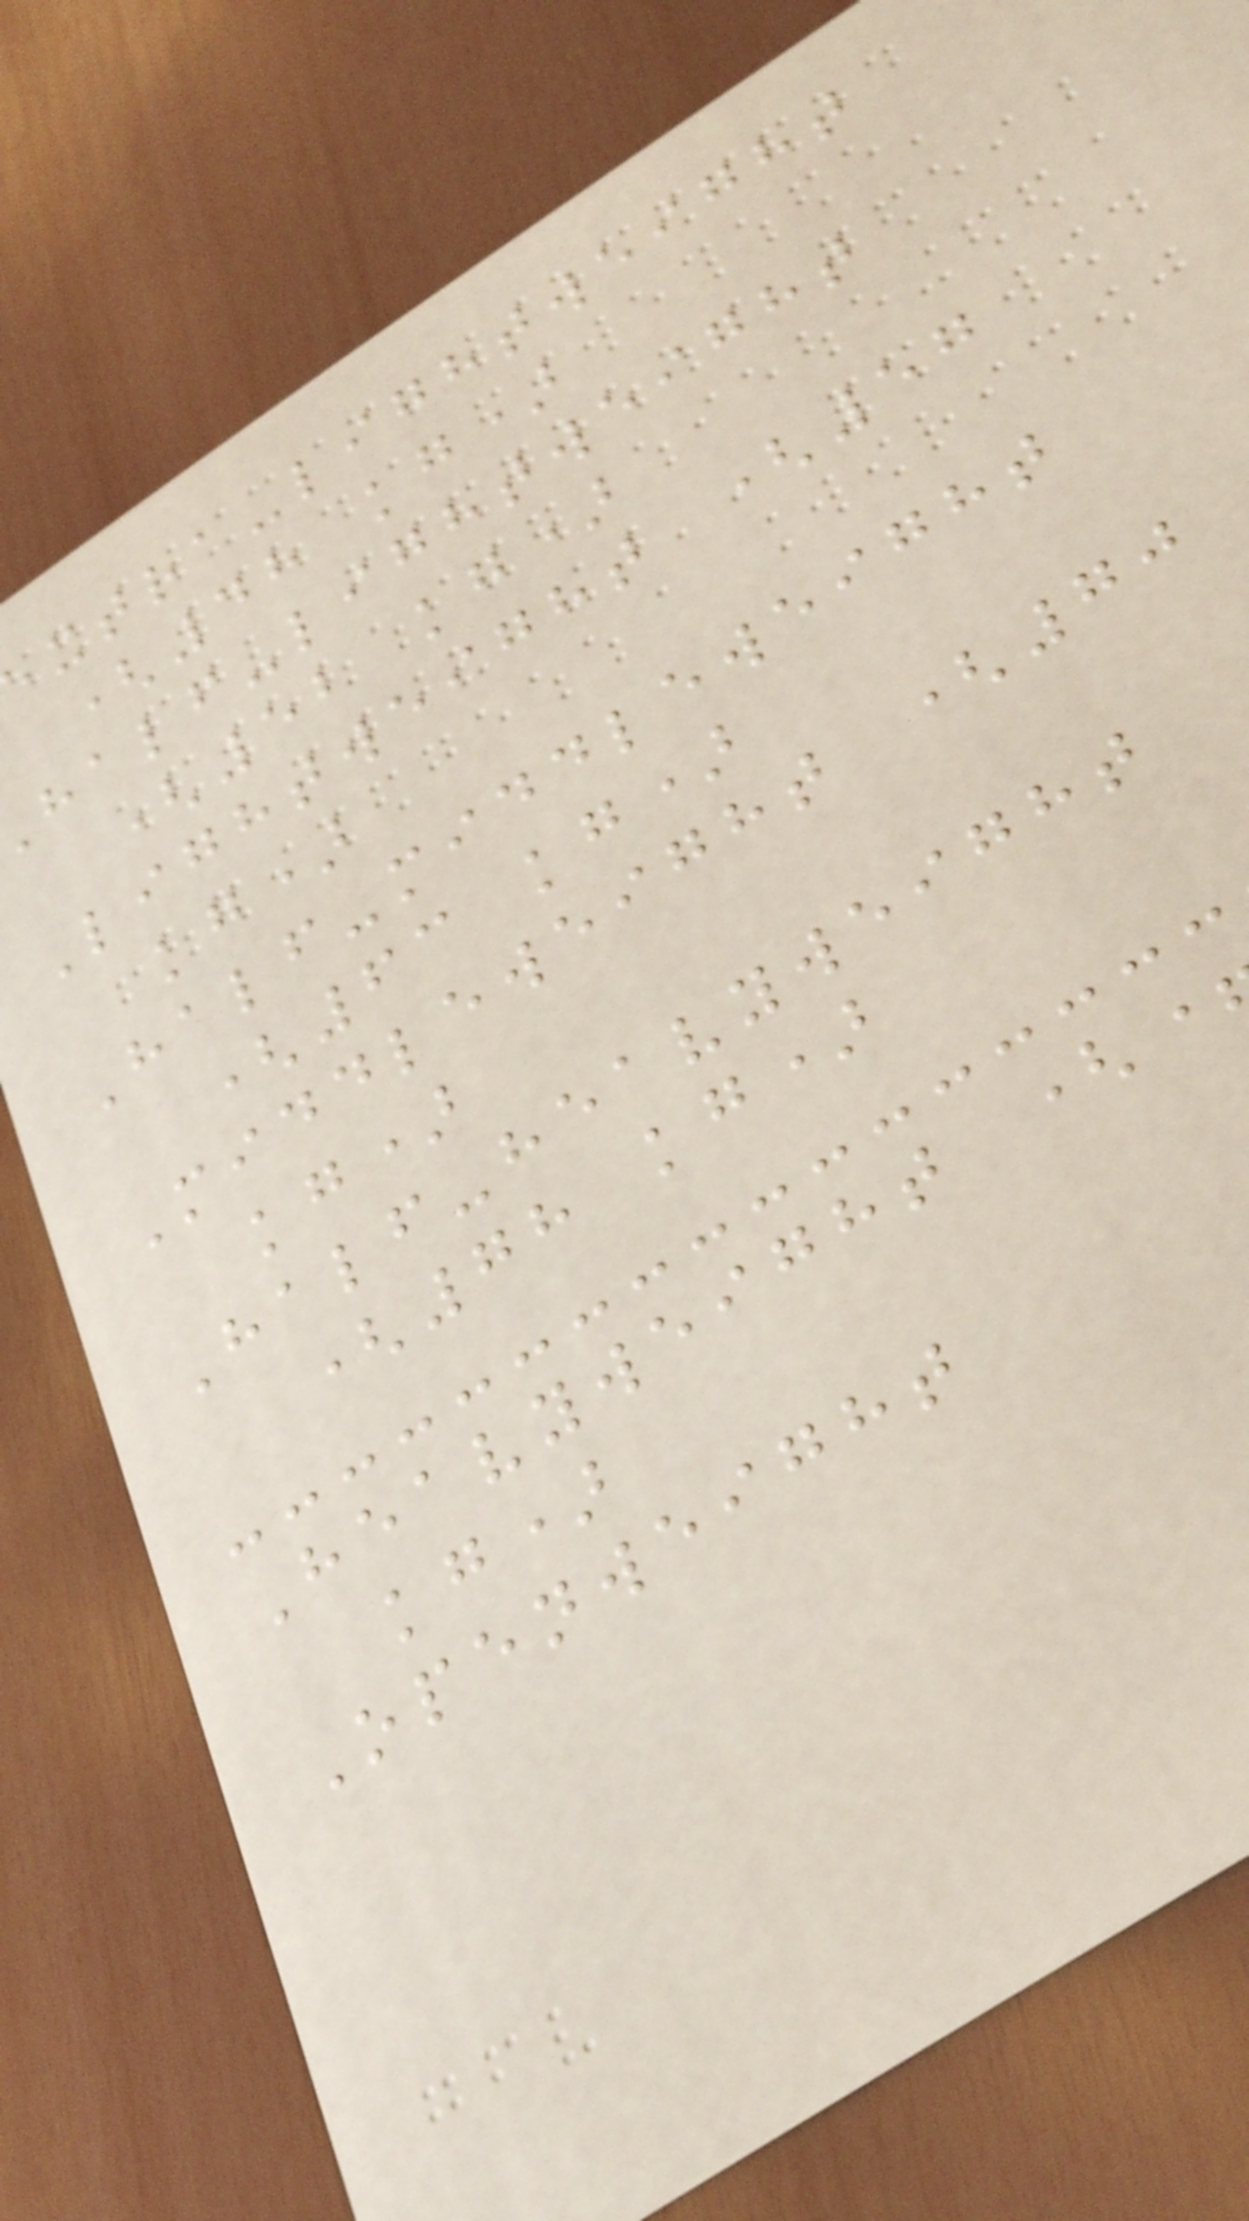xtra-lightweight
(48 kg)
half-lightweight
(52 kg)
Lightweight (57
kg)
Half-middleweight
(63 kg)
Middleweight (70
kg)
Half-heavyweight
(78 kg)
Heavyweight (
kg)
Openweight
